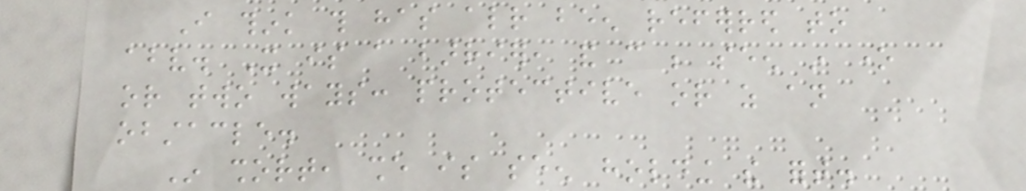I think this has already been referred to
above. It is a barrier, and can be seen in one
or two ways: protective or as an
obstacle.
In short, she is seen holding the fort.
